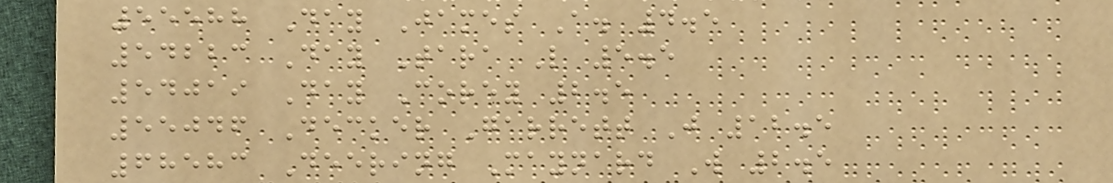55588 Day James A. 4.5
54223 Day Tara L 5.5
54019 Day Corey 2.5
55046 Decker Garrett J 12.5
68583 Deering Maynard W 2.5
